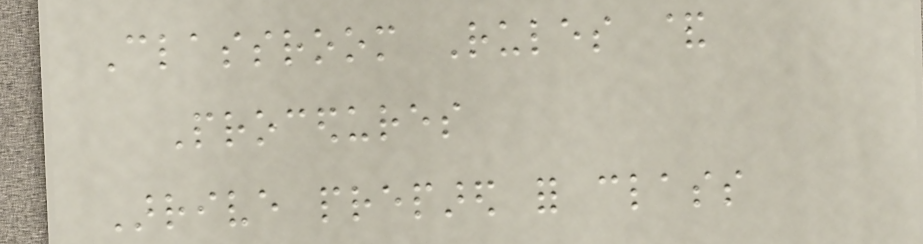Classroom Rules &
Procedures
Arrive prepared for class
